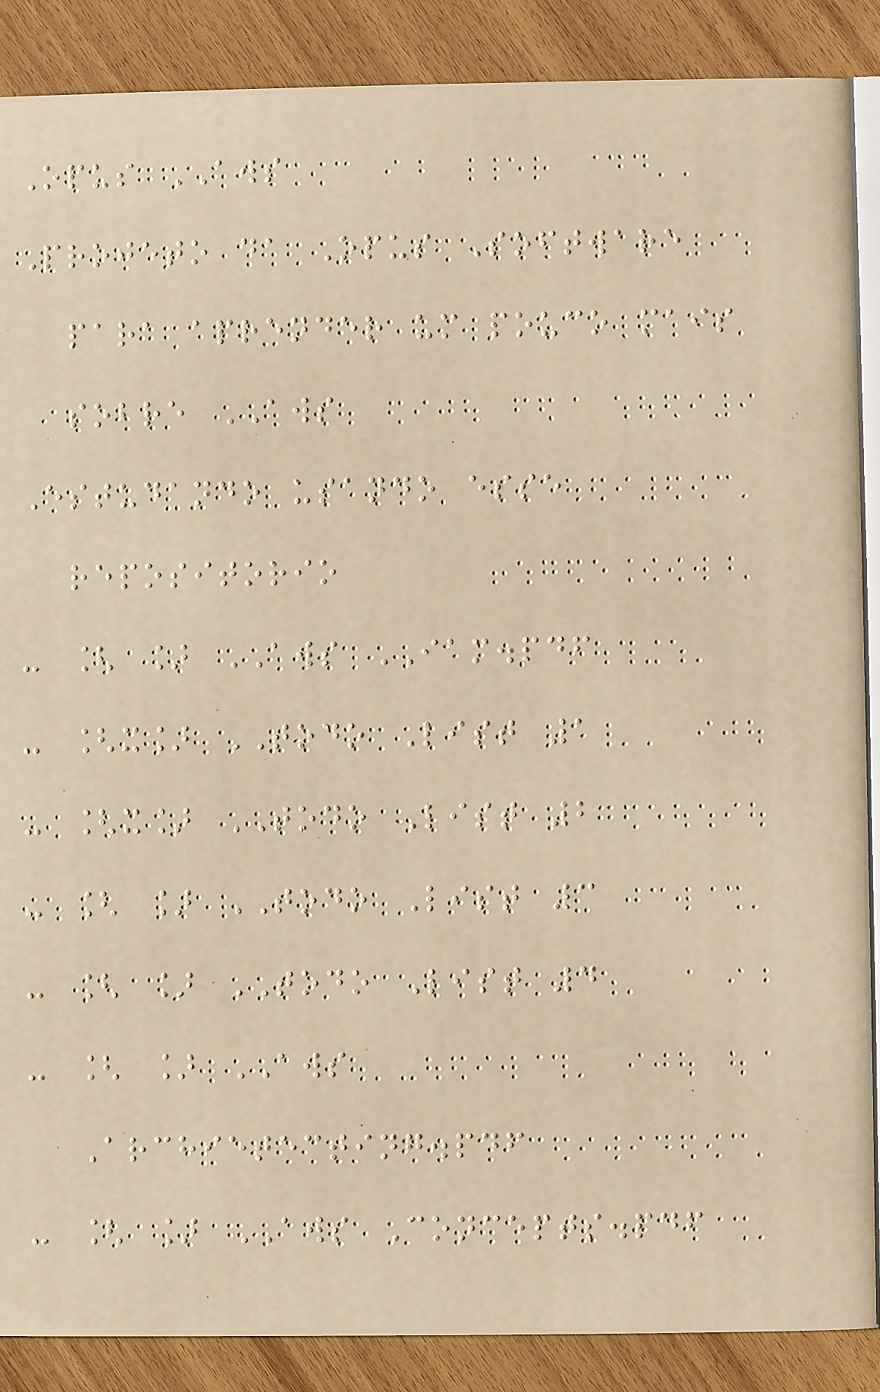Opus AWS
Projeto da Opus Software
para aprender um pouco mais
sobre AWS
Estudando usando esse
repositorio
- [ ] AWS IAM.pdf
- [x] TODO List 1
- [x] TODO List 2
- [ ] TODO List 3
- [ ] TODO List 4
- [ ] AWS
Archietecting.pdf
- [ ] AWS Concepts.pdf
